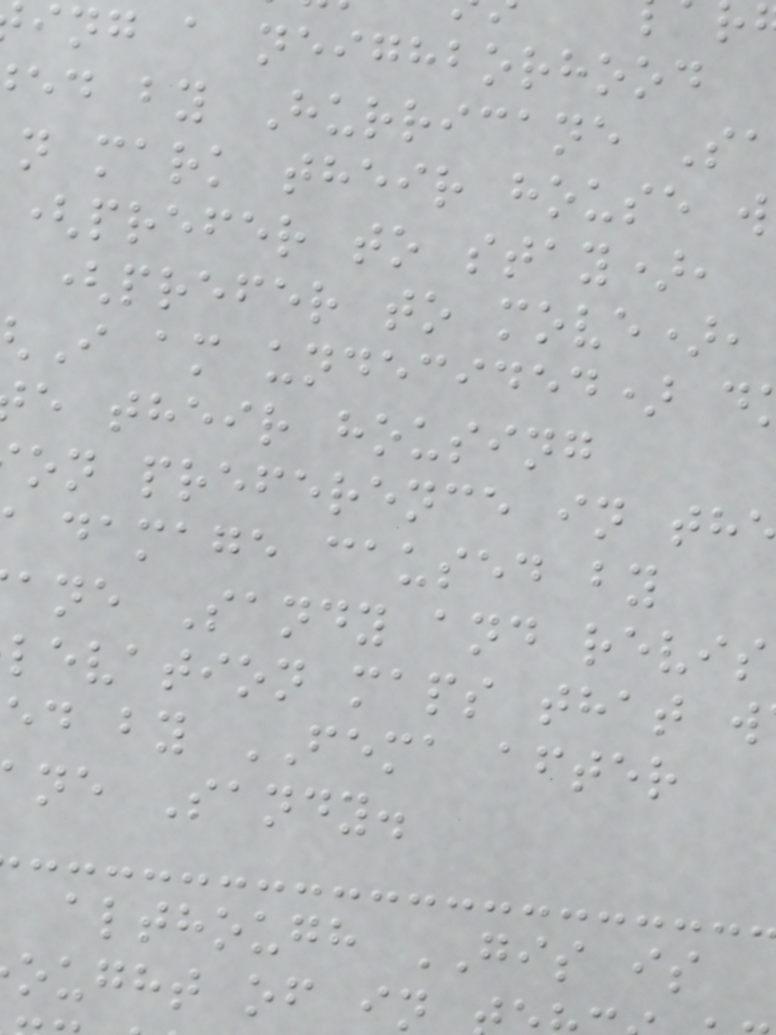ing a neighborhood
ed by Hurricane Sa
n mark their house w
(prefer to stay),
(prefer to move),
I am undecided) d
e their housing
on preference in th
damage caused by
ane Sandy and revis
levation maps that w
ed by FEMA after
ne Sandy.
although GIS is
ought of in
